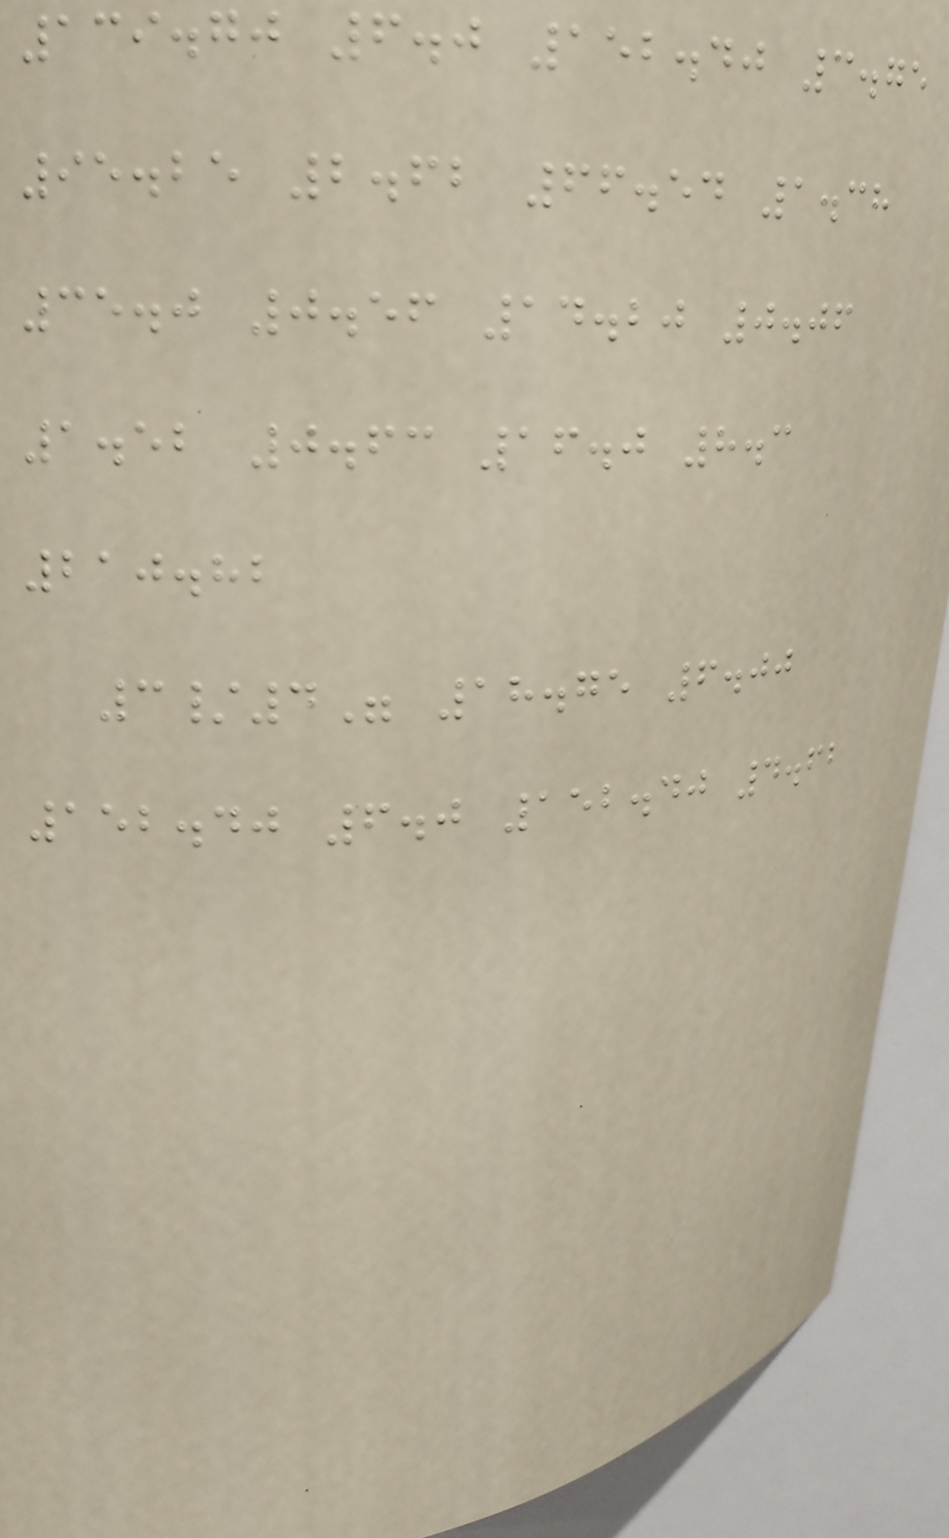139.70 6.0 152.40 3.75
95.25 2.62 66.54 1.38
35.0 0.56 14.20 0.06
1.52 0.63 16.0 8.3
210.82
3/4" 18.75 6.00
152.40 6.0 152.40 4.62
